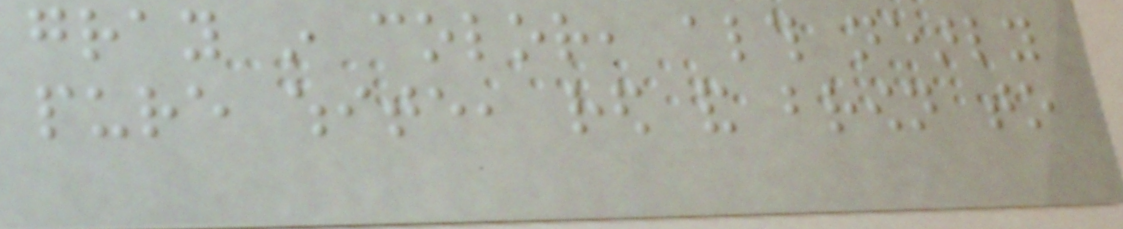gray in color, although nearly
pure white, red and brown to
